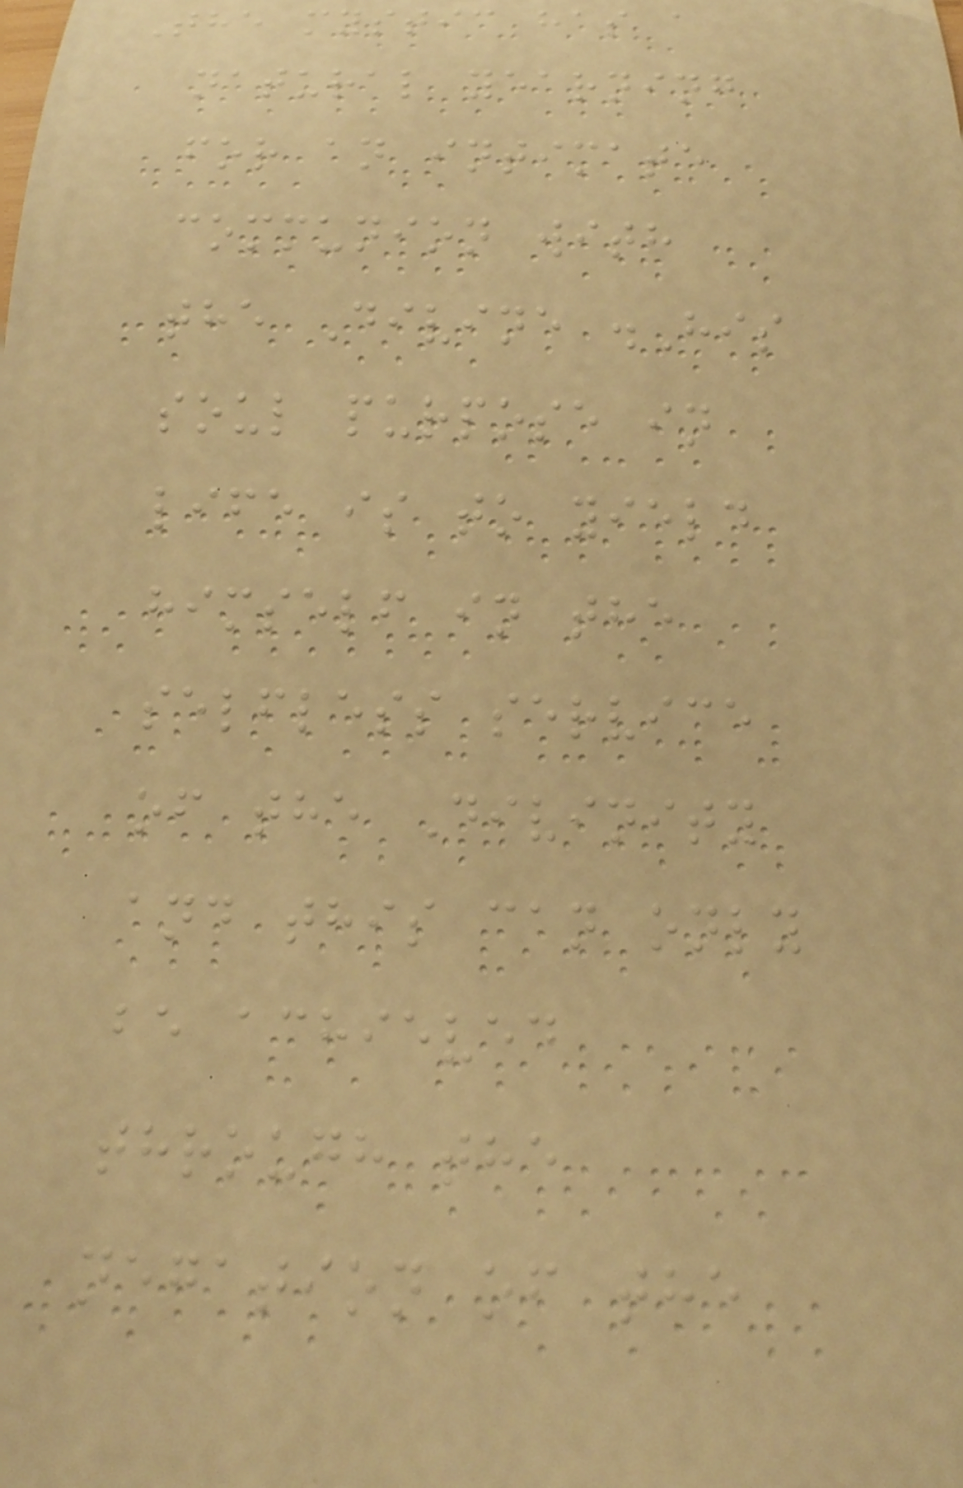The mystic has a
natural yearning
for an intimate
communion with
the Divine .His
soul purpose in
life is to yield
himself in the
selfless service
of the Divinity
and this can only
be achieved
through the
negation of the
